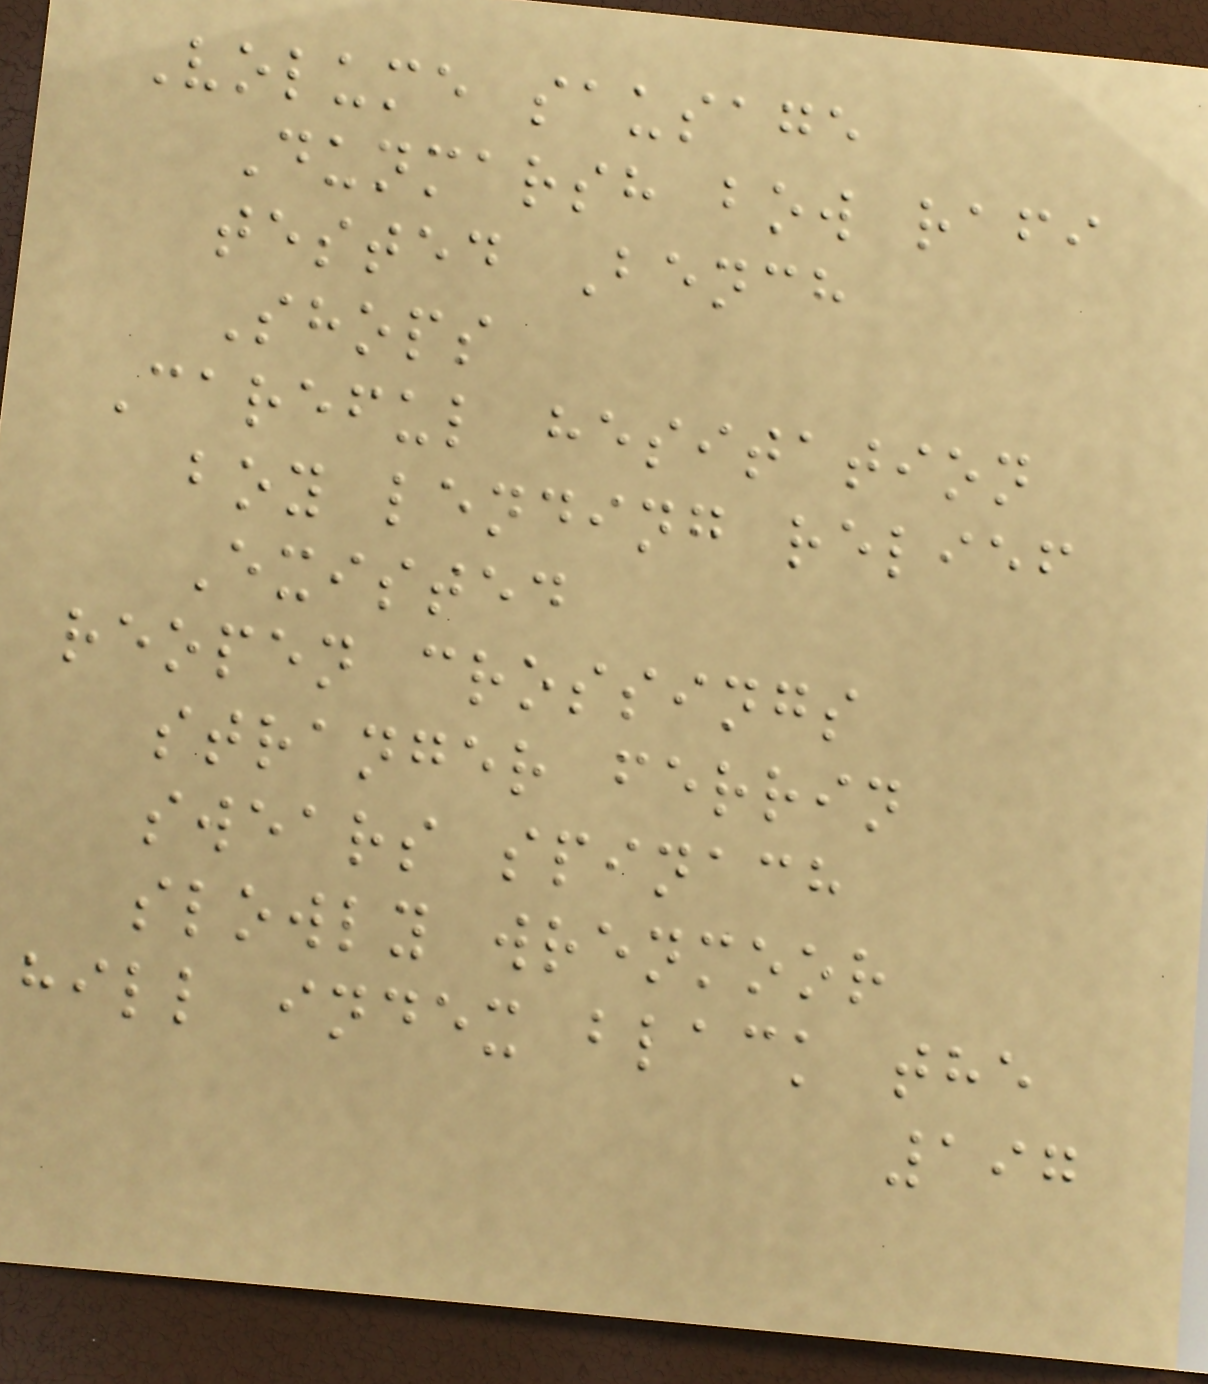Volume sausage
Dunmarsh bow rafi
tested Bench
Shops
Careful hesitation
boy lending relief
Existed
reopen crossings
stranger ferrin
swears spinach
slowly wrenmoor
hill index black the
197
